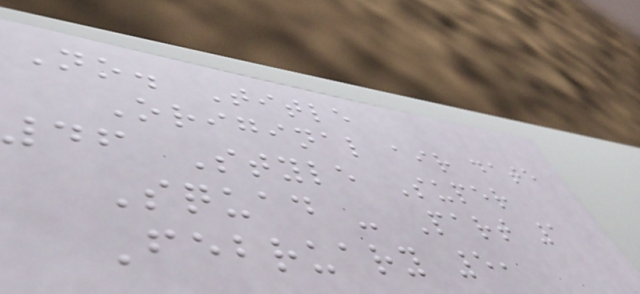No. Title
Original air date
46 Style Super
Squad - Part 1
February 5,
